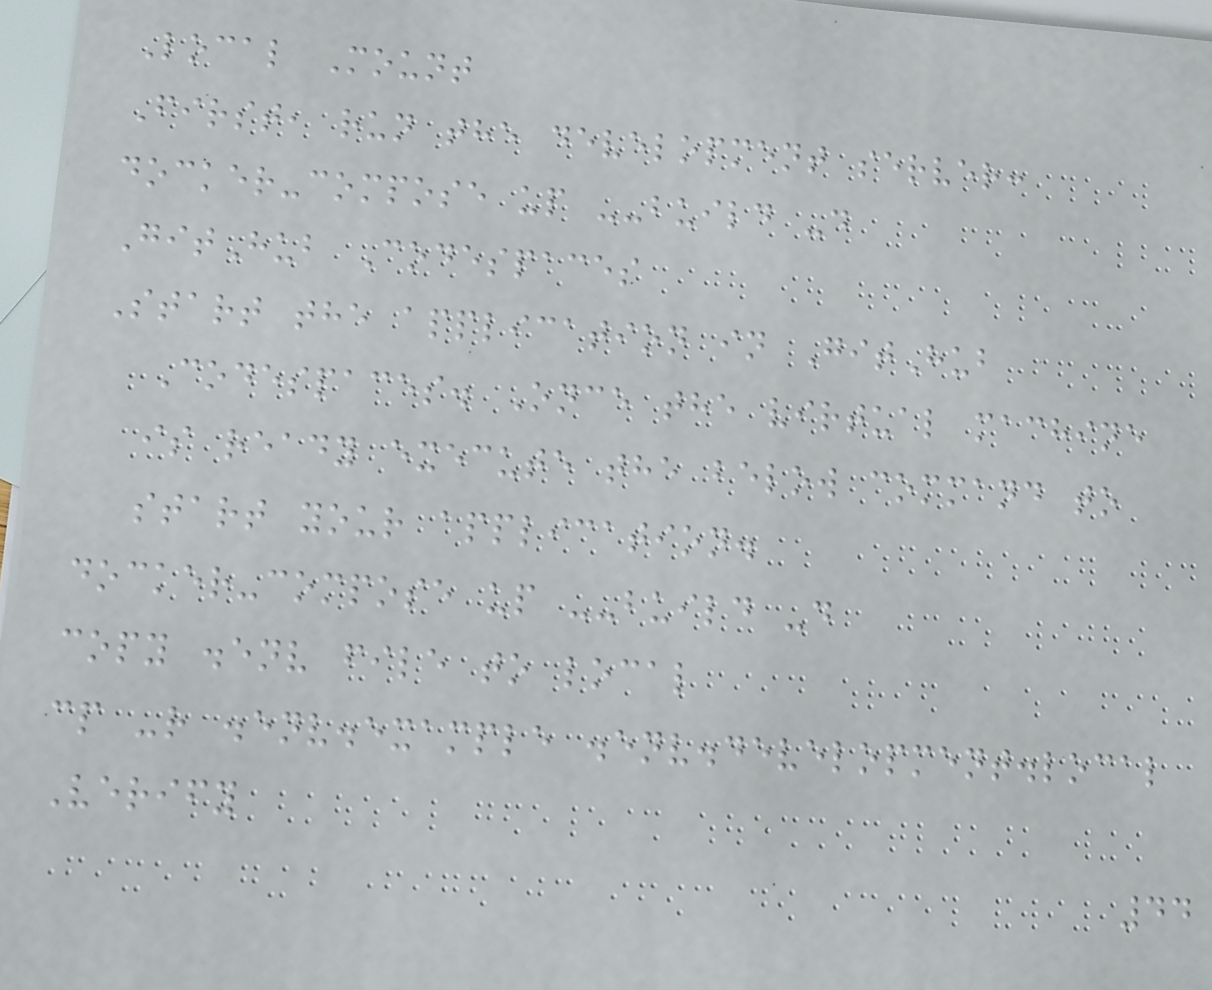Local Mount
First, run the development server:
docker-compose up --build -d
GitHub Codespaces
Start the application in GitHub
Codespaces. Once the virtual machine
is ready execute the below command to
start your application.
docker-compose up --build -d
copy .env file to local
cp -r .env.example .env.development.local
Verify
44
